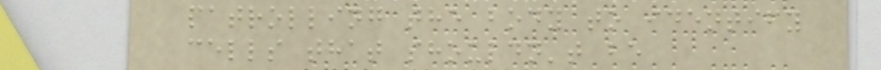patrolling the body to identify
cells that shouldn't be
